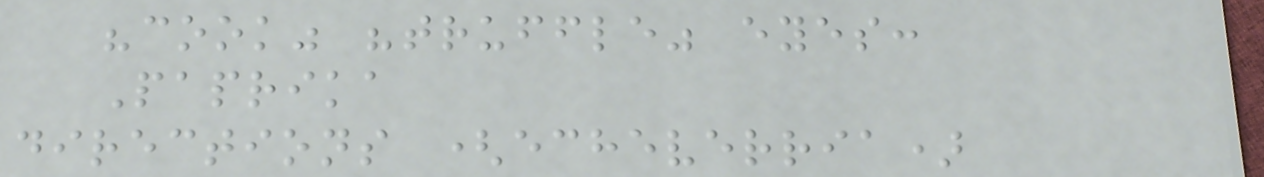"cook" "truffle" eyes:
Paprika
directions (echeverria)
